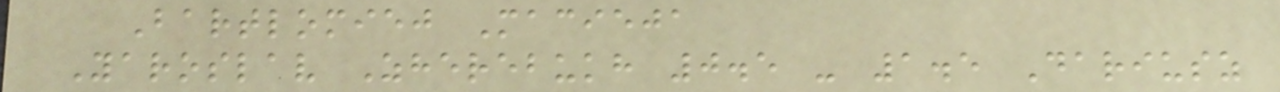Bartlomiej Macieja
Yaroslav Zherebukh 0.5 - 1.5 Dariusz
